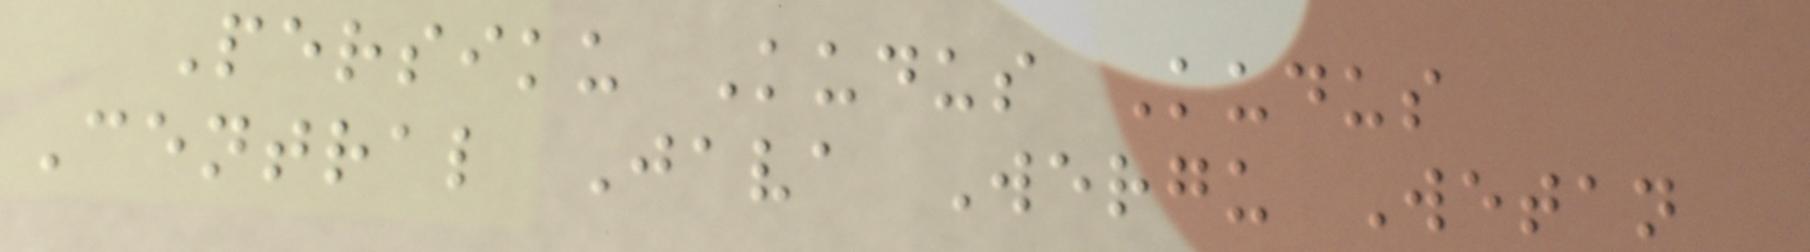Persiku Kudus Kudus
Central Java Wergu Wetan
